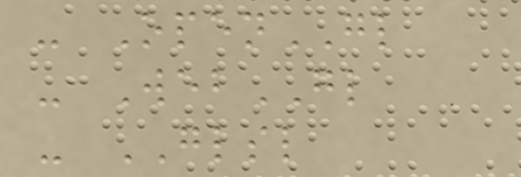- OpenGL
- WebGL
- GLSL
